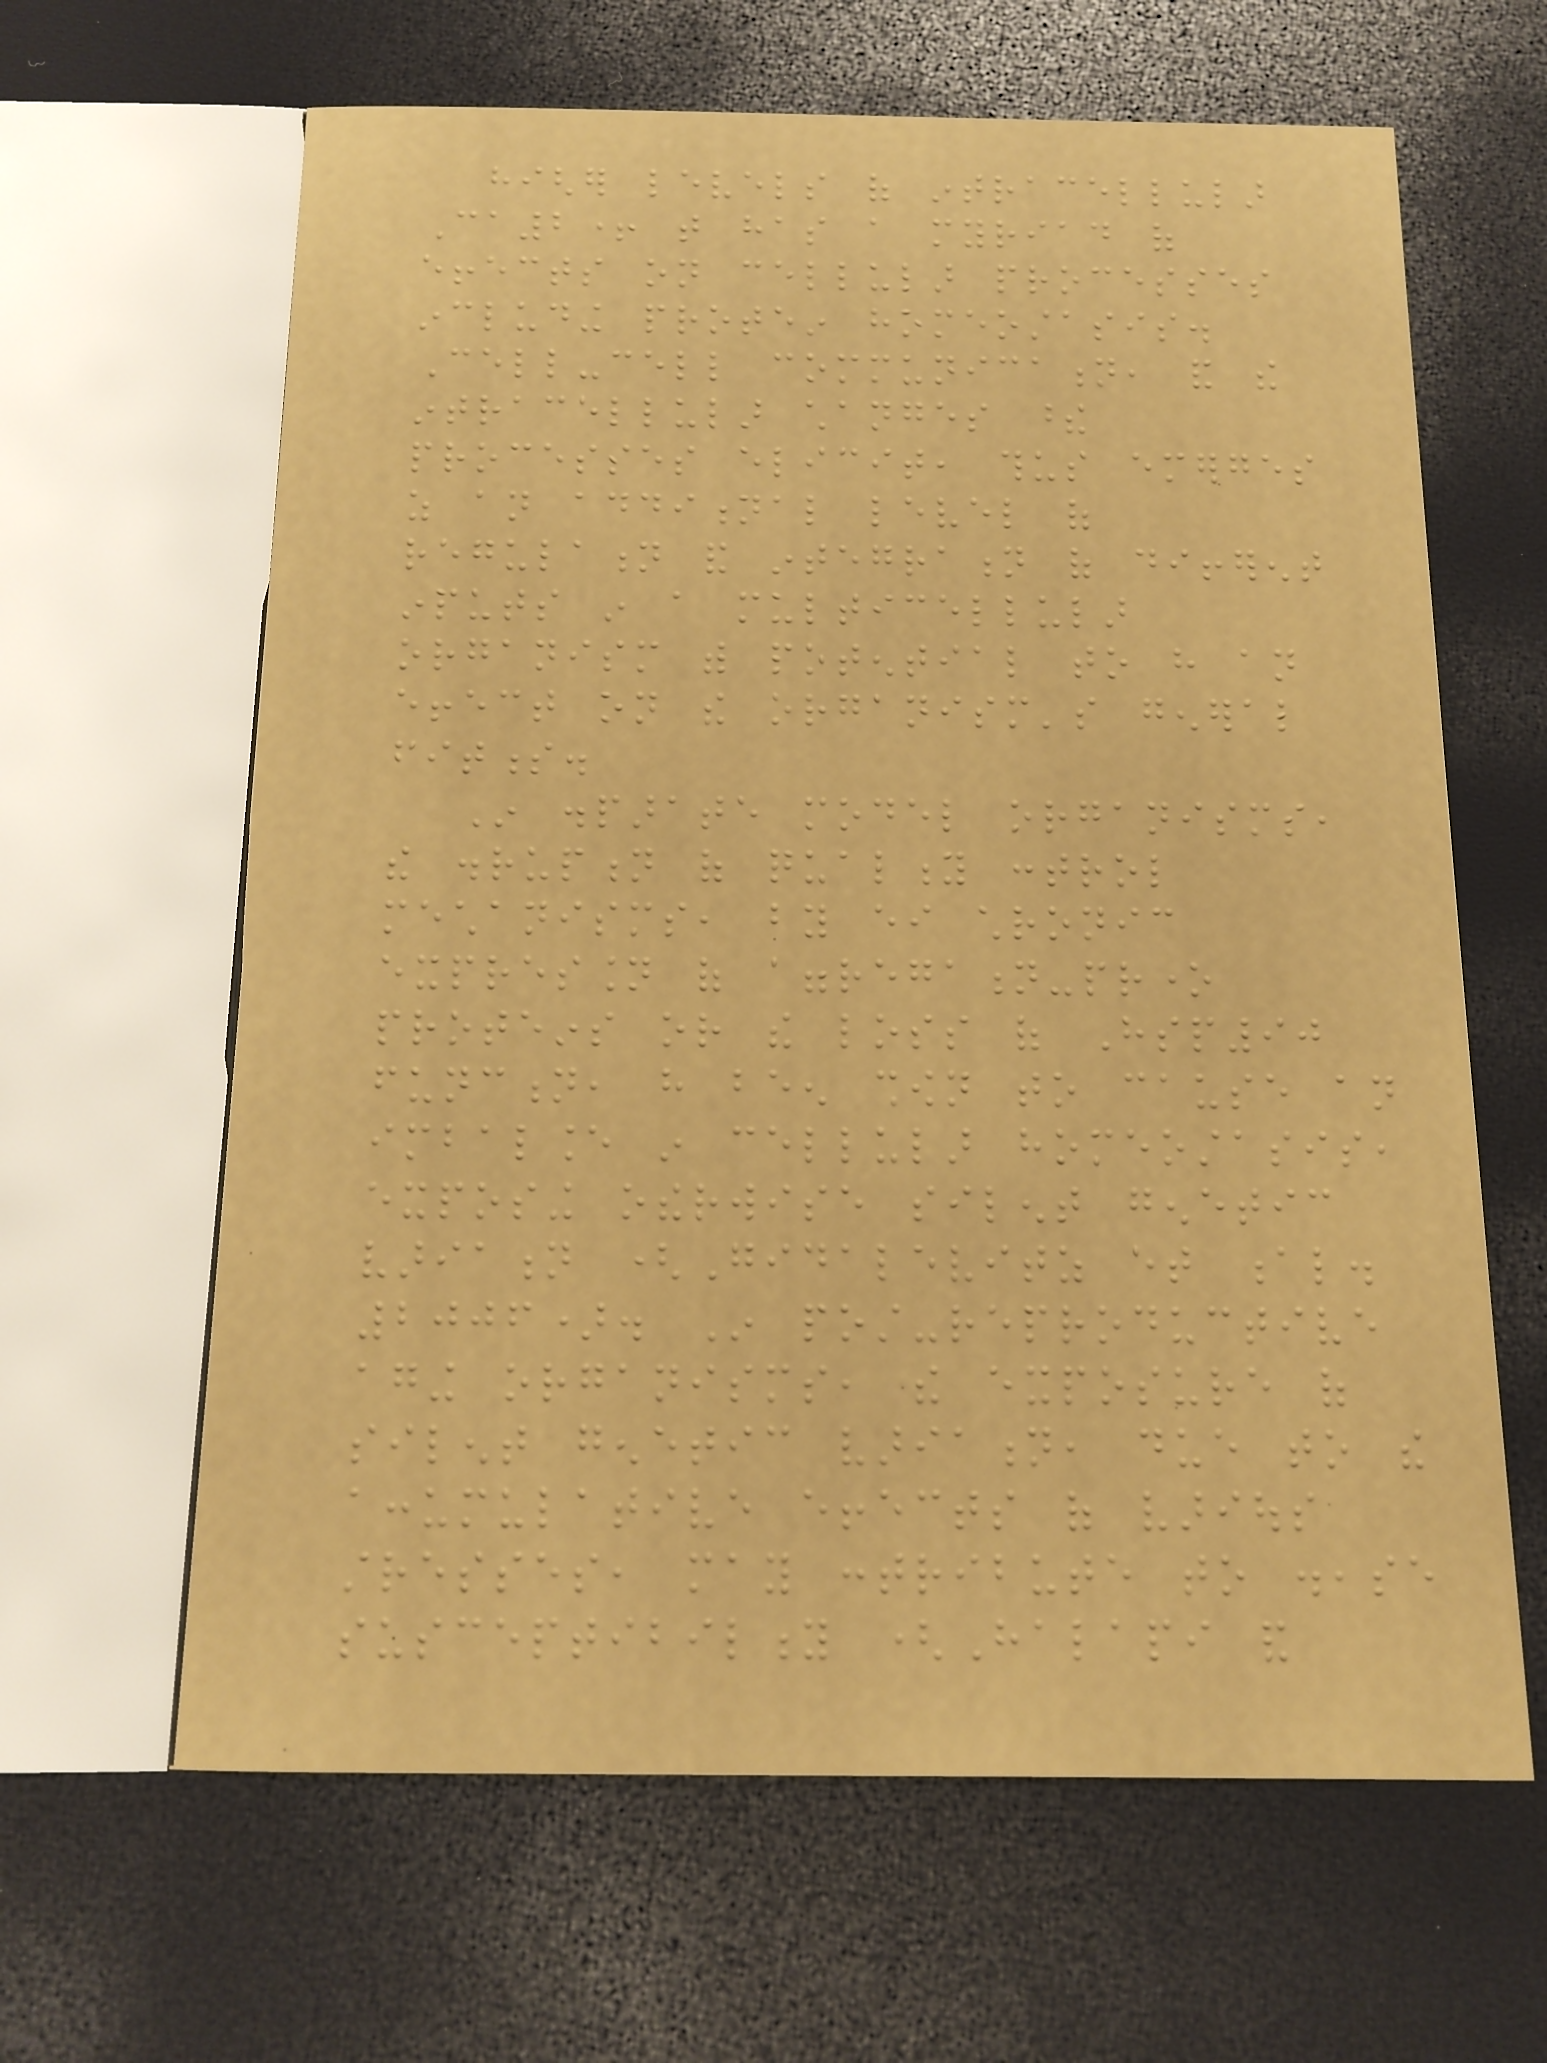higher levels of intracellular
Ca2+ that has a myriad of
effects on cellular processes
including protein homeostasis.
Cell-cell communication, and the
intracellular changes these
processes elicit, thus emerges
as an additional level of
regulation and integration of different
inputs in a multicellular
organism with potential to have an
effect on the organism's general
fitness.
In disparate model organisms,
the disruption of quality control
mechanisms, by either chronic
expression of aggregation-prone
proteins or the loss of Hsp90
function, have been shown to cause an
imbalance in cellular homeostasis,
exposing otherwise silent genetic
variation (Gidalevitz et al.
2006). In post-reproductive
aging organisms, the exposure of
silent genetic variation, due to the
accumulative effects of various
stresses, may contribute to disease
susceptibility (Halapi and
